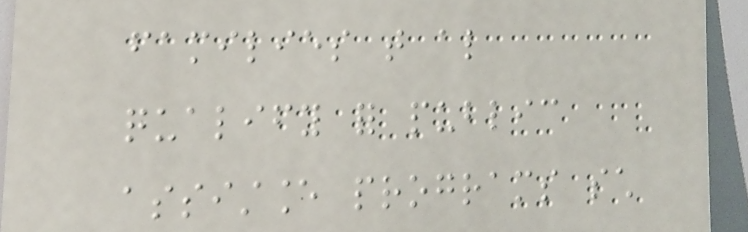families that also
qualify for public
assistance programs such
